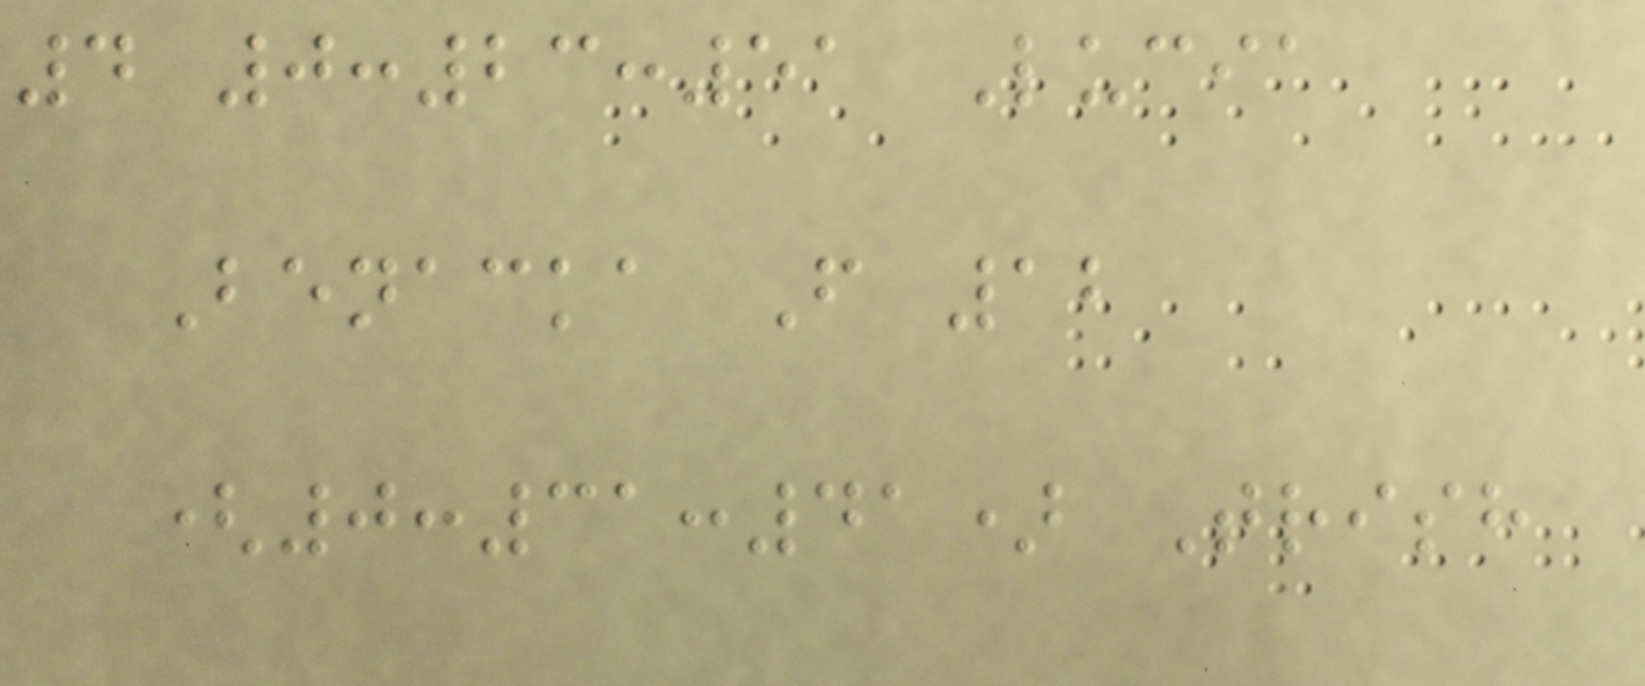4 0:23:51 Lucia
Benacka F 12
(0:31:41) Trish
